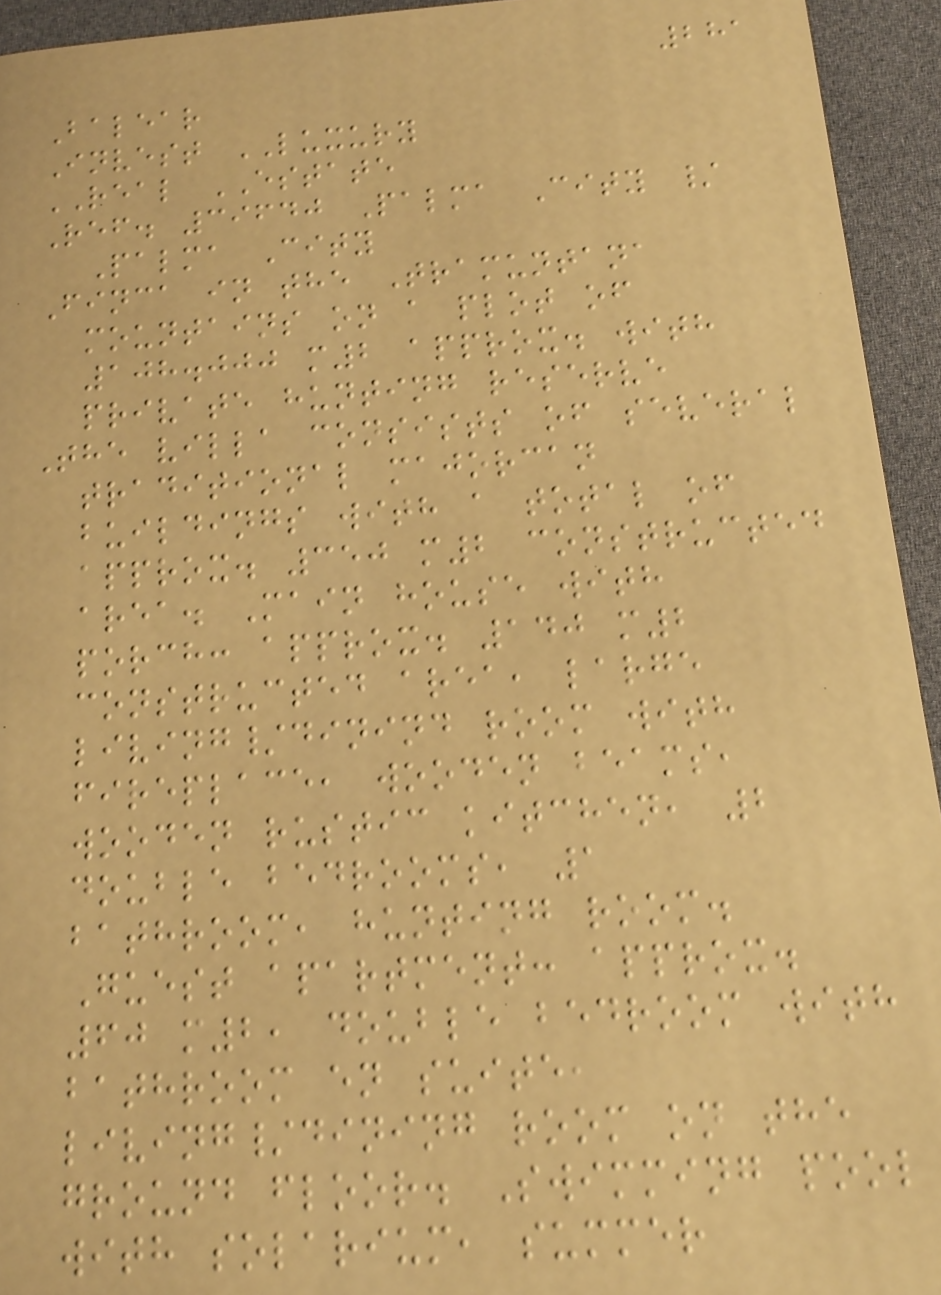281
Balear
Invest LUXURY
REAL ESTATE
Ref. 39640 Palma City /
Palma City
Finca in the Tramuntana
mountains on a plot of
108.000 m2 approx. with
private hunting reserve
The villa consists of several
traditional majorcan
buildings with a total of
approx. 350 m2 constructed
area. Main house with
porch: approx. 140 m2
constructed area, large
living/dinind room with
fireplace, wooden beams,
wooden rustic kitchen, 2
double bedrooms, 1
bathroom, hunting room.
Guest apartment: approx.
60 m2, double bedroom with
bathroom en suite,
living/dining room on the
ground floor. Swimming pool
with solarium, summer
